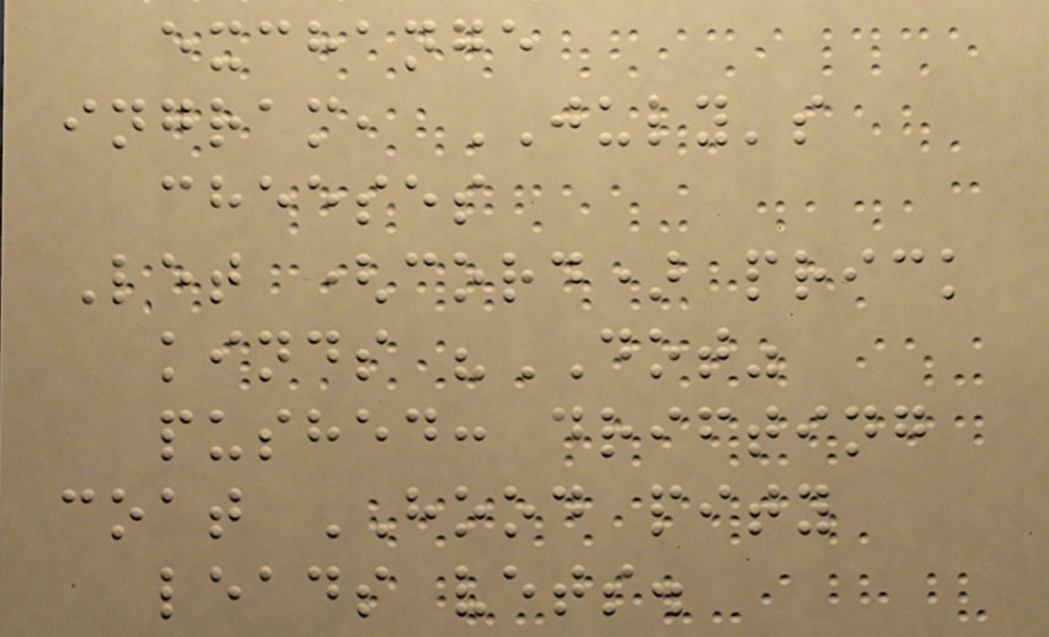exchange
ingram, JULY's
cheeses
Let (cord) prick
kinds "DOT"
pushed: drifting
coat HOOD pity
leads vets.
